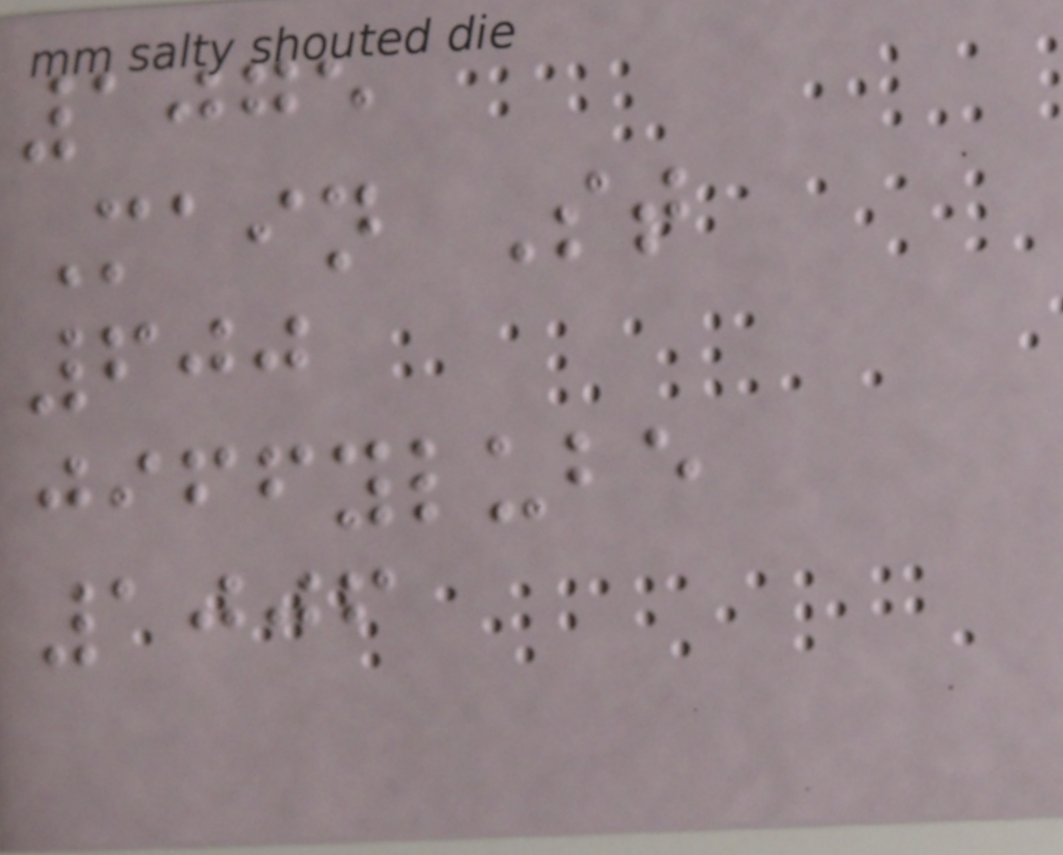1075
Main St
600
jiffylube
1006
